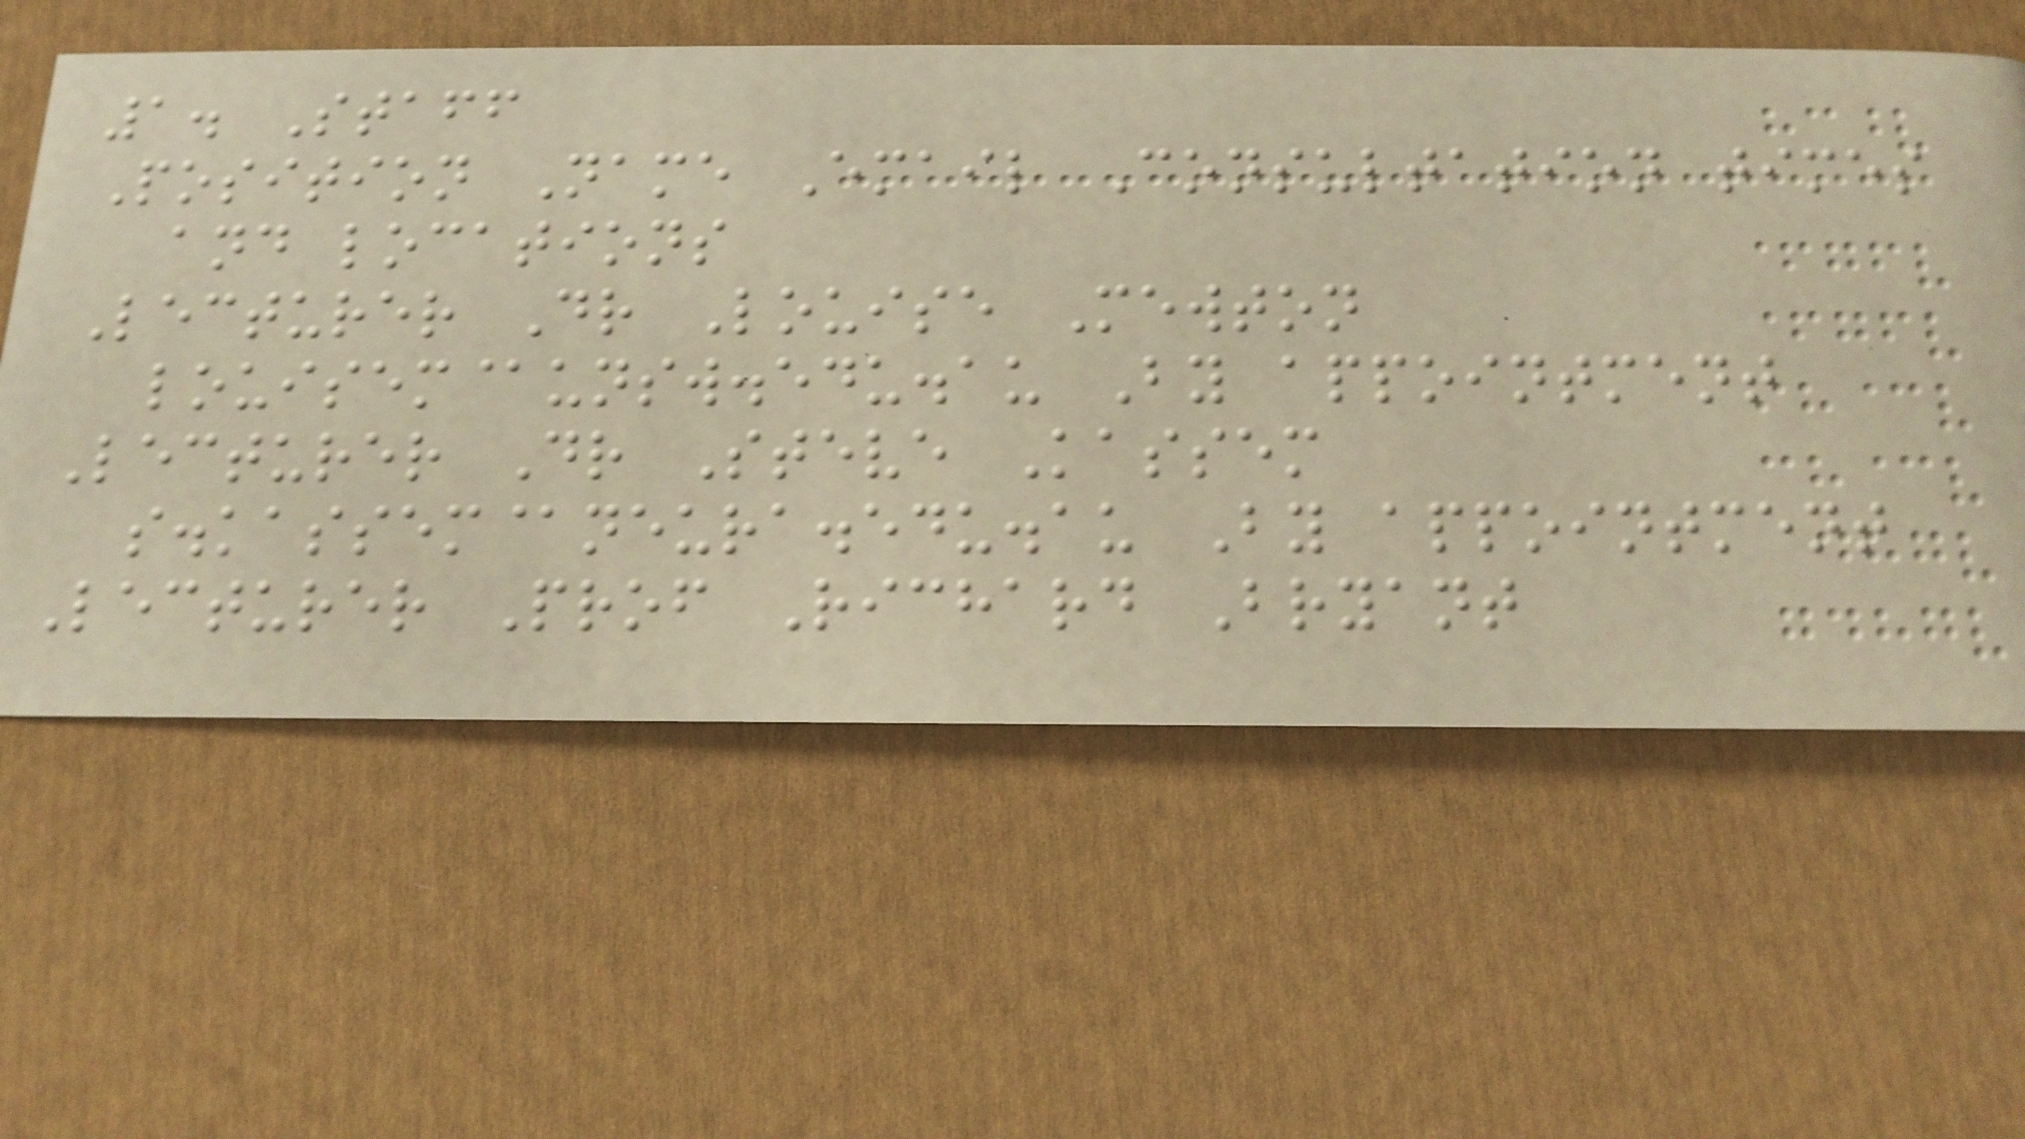1. Staff
Position Name Email Consultation times
and locations
Lecturer Dr Louise Mewton
louisem@unsw.edu.au By appointment
Lecturer Dr Steve Kassem
s.kassem@neura.edu.au By appointment
Lecturer Prof Richard Bryant
